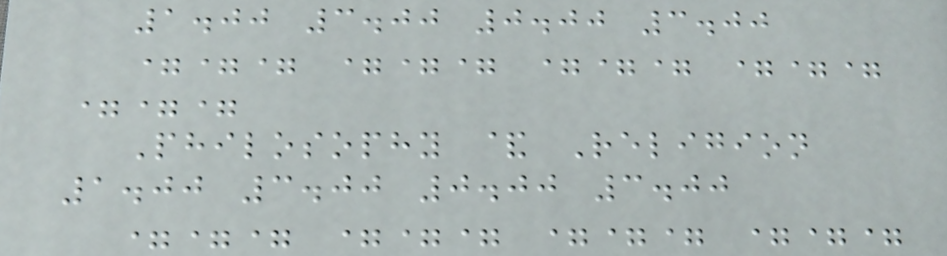1.00 3.00 0.00 3.00
=== === === ===
===
Philosophy & Religion
1.00 3.00 0.00 3.00
=== === === ===
